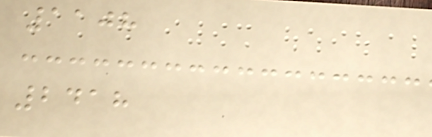1108
2418
